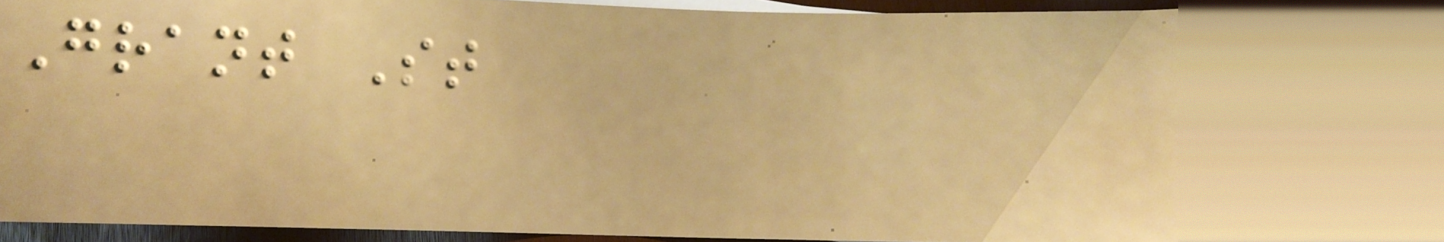Grant St
